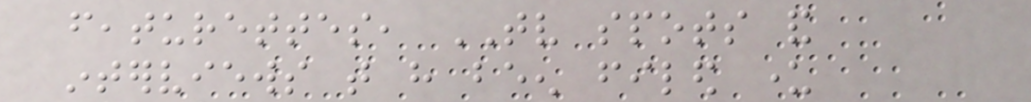featurettes, TV spots and
interviews that have been filed under
